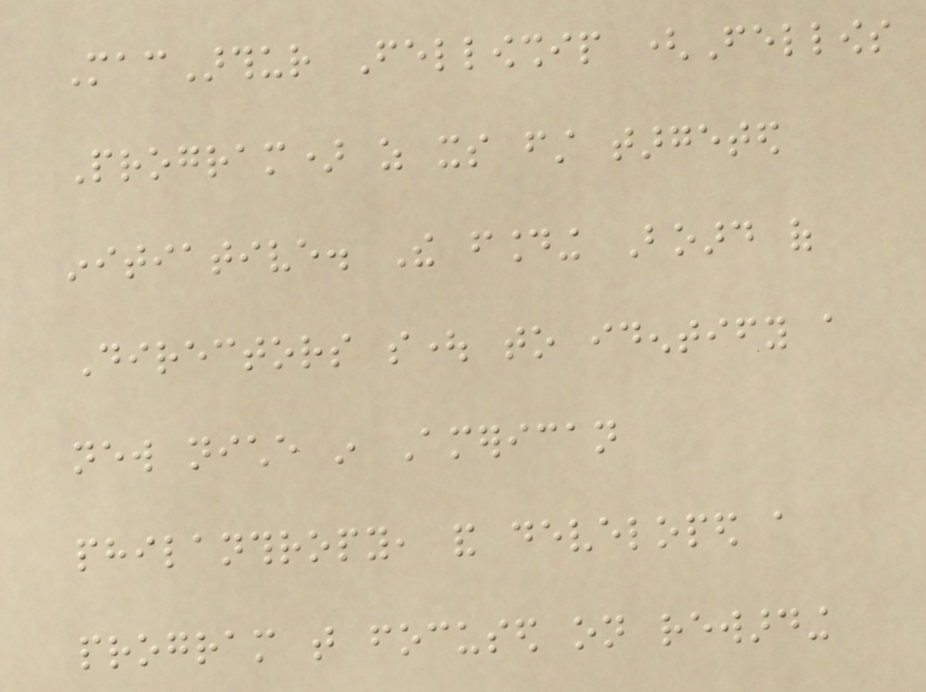MacArthur Fellowship (Fellows
Program) as its first targeted
initiative. The founding Board of
Directors sought to identify a
new niche in American
philanthropy, and developed a
program that focused on rewarding
